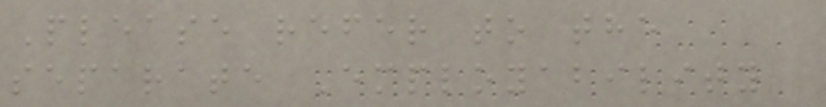Please refer to the
separate Employability
